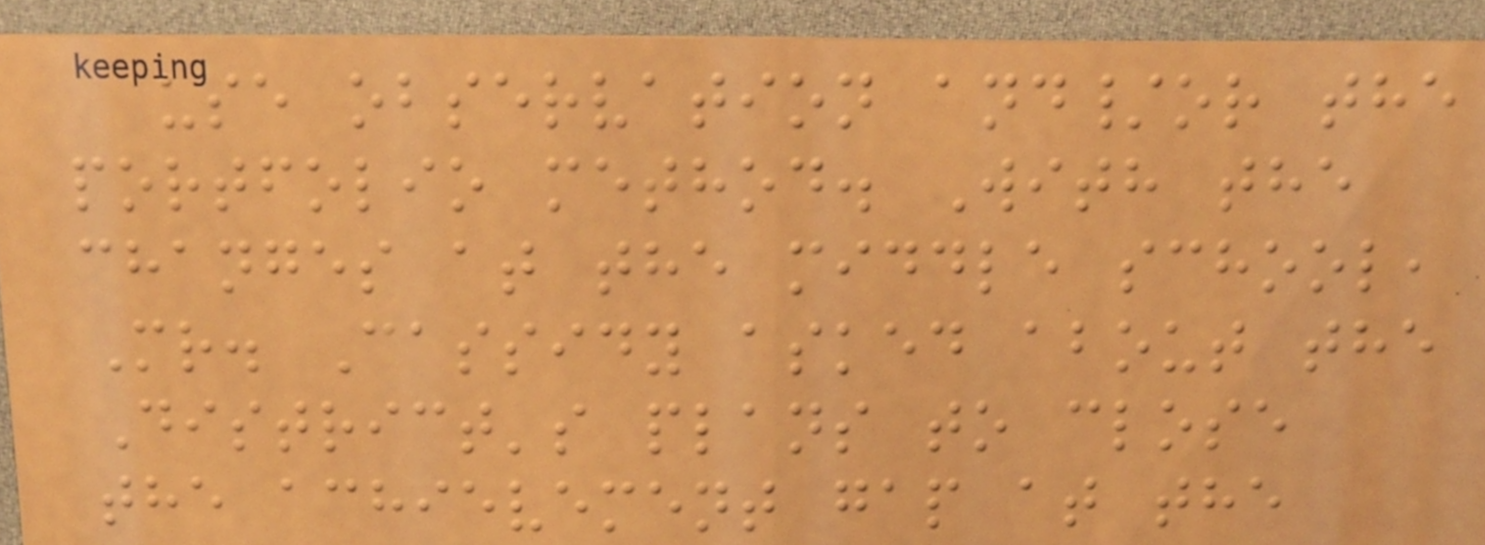use observation and/or the
portfolio method. With the
changes at the middle school,
Mr. Cassidy asked about the
District's plans to close
the achievement gap at the
